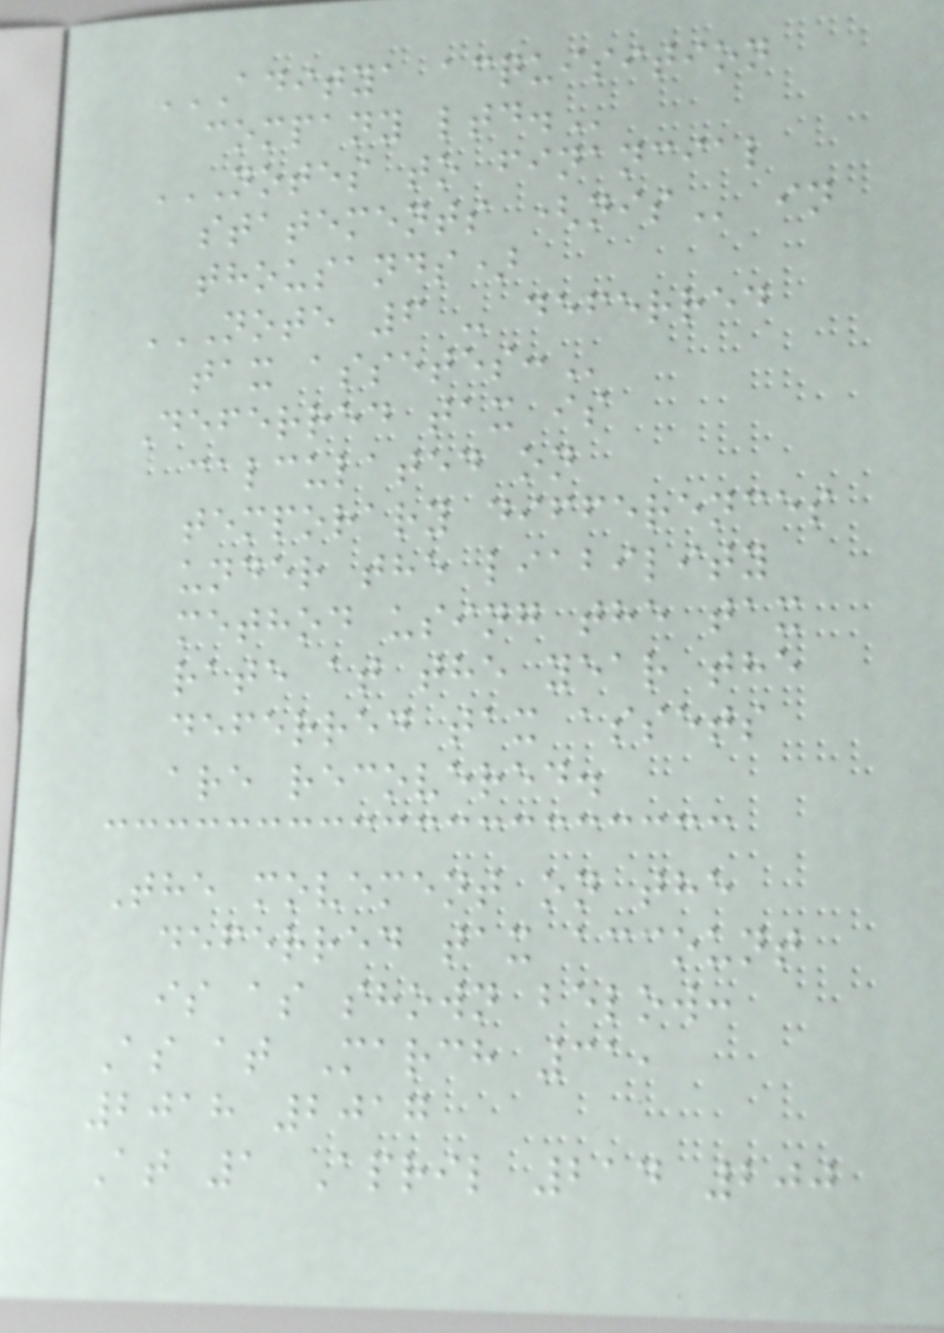ADITYA ACQUISITION
COMPANY LTD.
NOTES TO FINANCIAL
STATEMENTS (NIS in
thousands)
NOTE 6 - DEFERRED
TAX ASSETES:
Deferred tax is
calculated on
temporary differences
under the liability
method using the tax
rate at the year the
deferred tax assets
are recovered.
The movement on the
deferred tax account
is as shown below:
As at March 31,
2018 2017
At 1 April 214 200
